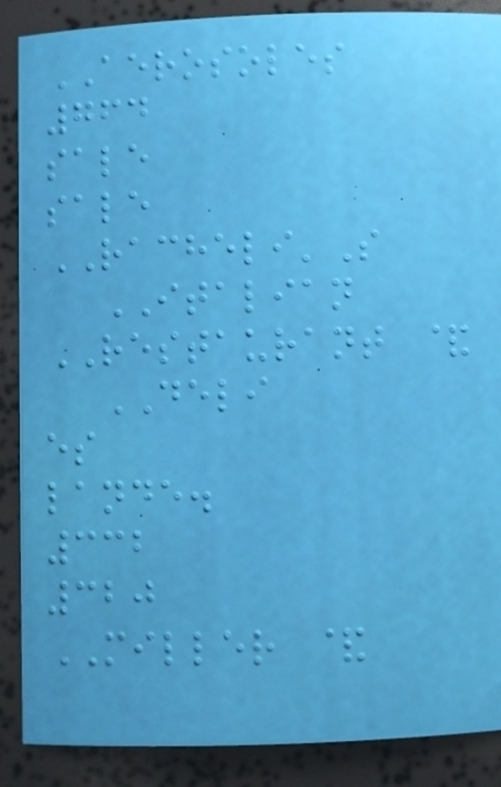AEROSOLES
764
sale
sale
RACHELI'S
ITALIAN
RESTAURANT &
DELI
es
lande.
332
320
MILLER &
